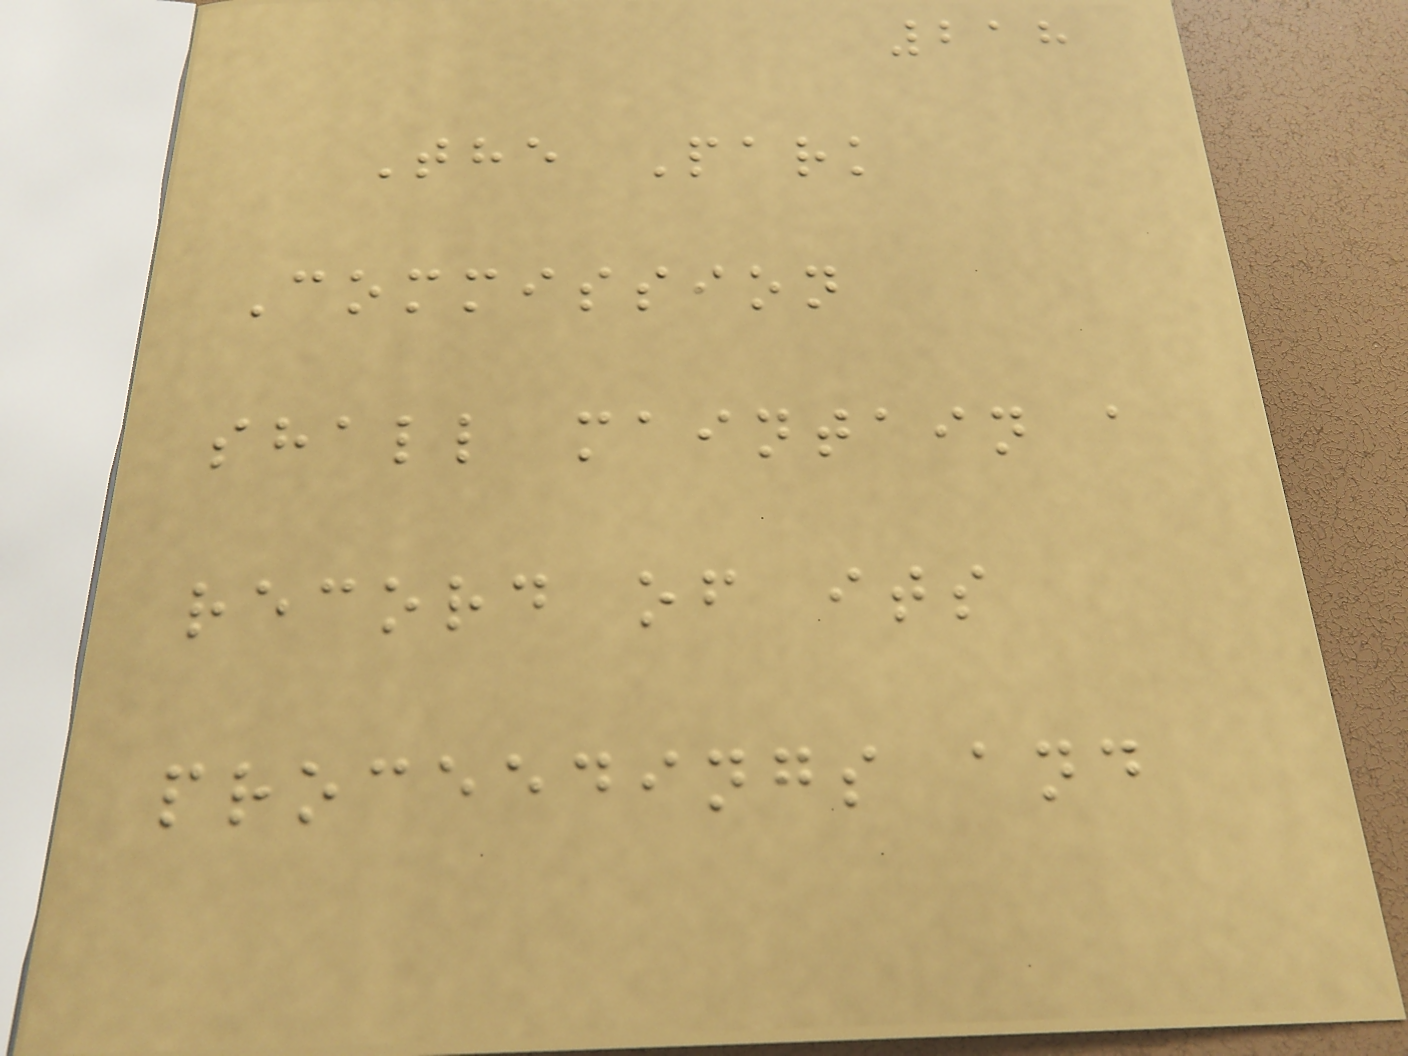218
The Park
Commission
shall maintain a
record of its
proceedings and
